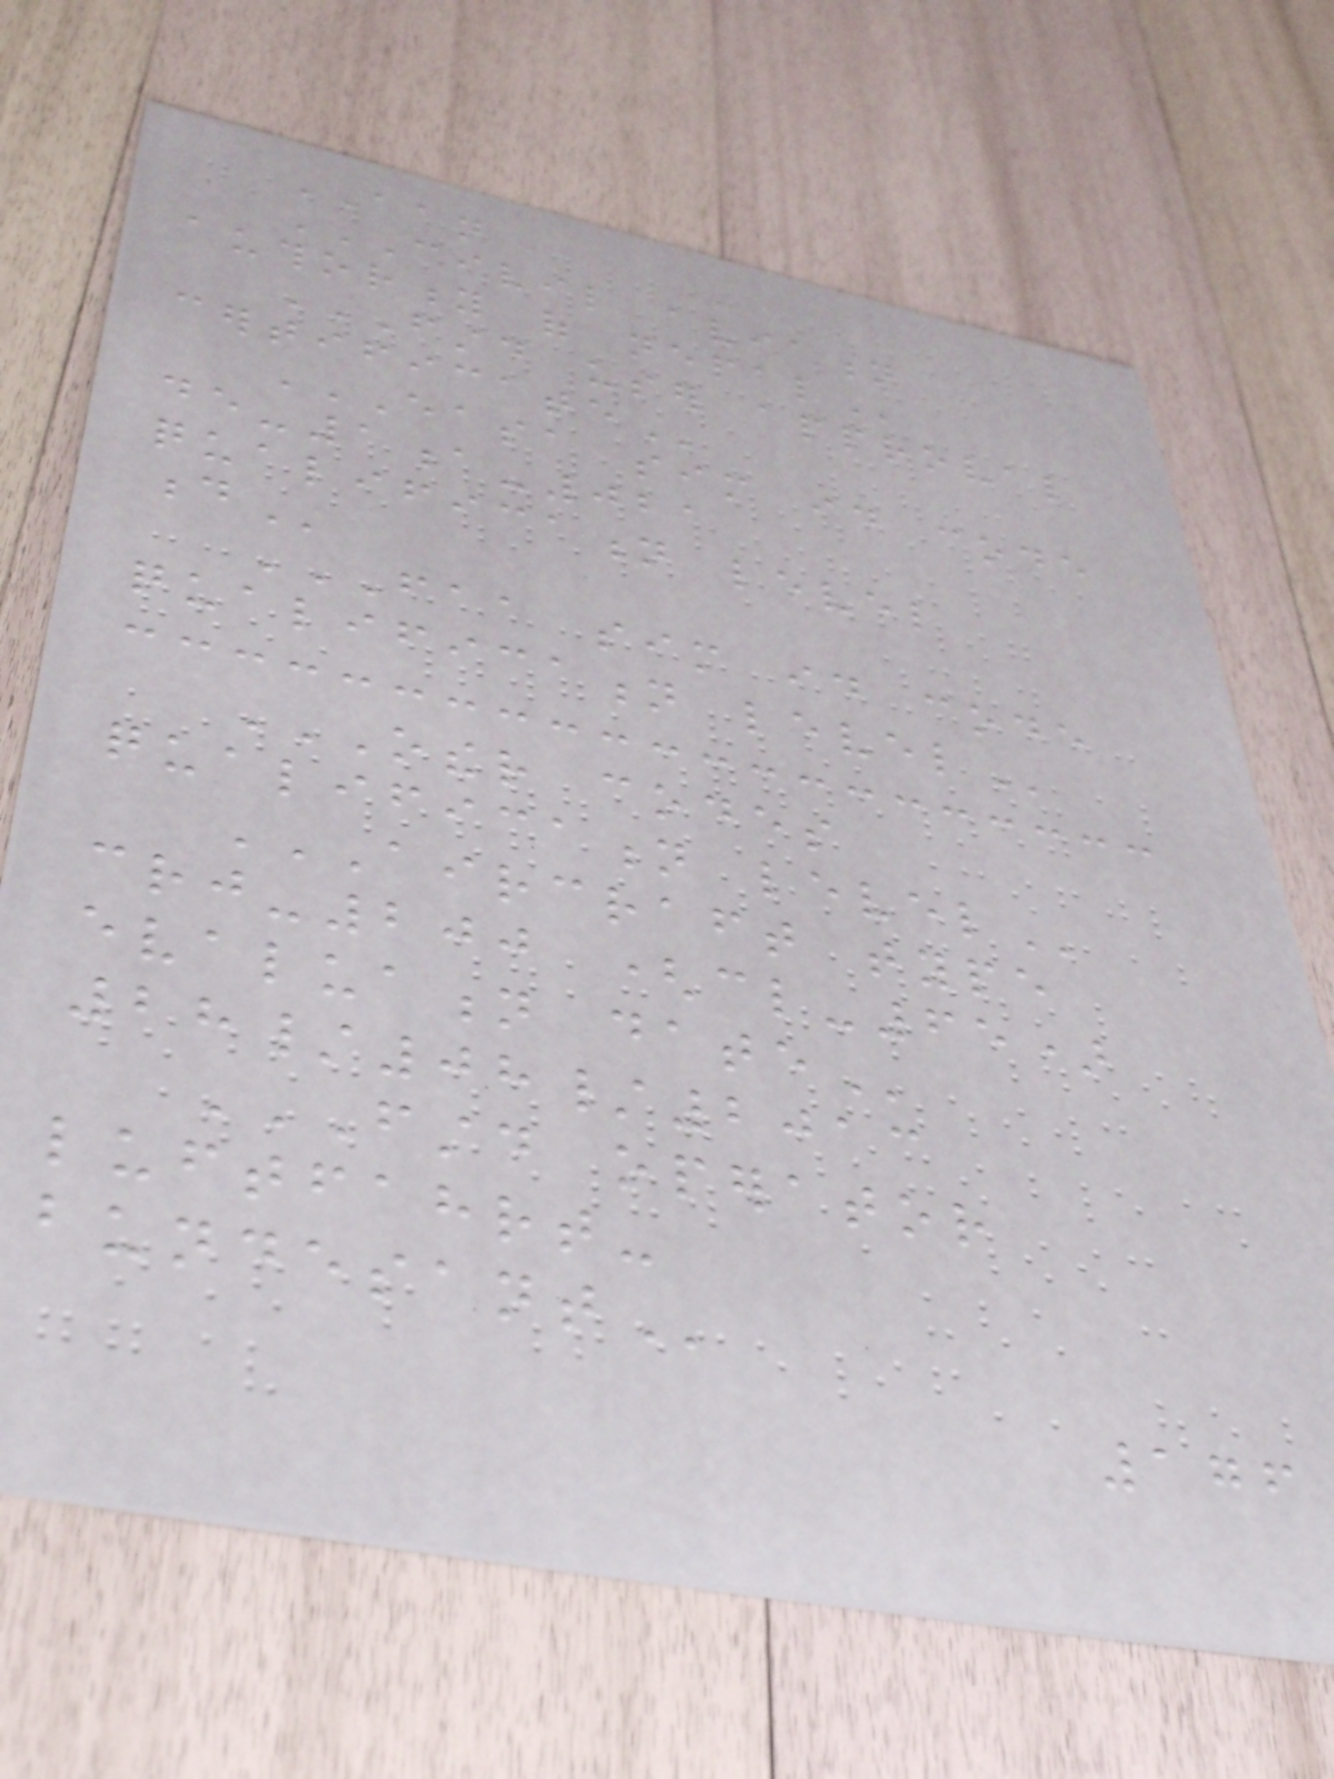AAN
CIVIL AVIATION
AUTHORITY OF NEPAL
FSTD USER APPROVAL
CERTIFICATE
EASA SIM ID CODE
DE-1A-021
QUALIFICATION LEVEL
D
FAA SIM ID CODE
QUALIFICATION LEVEL
OTHER CODES
QUALIFICATION LEVEL
AIRCRAFT TYPE
CRJ-200 (CL-65)
EVALUATION DATE
28/08/2013
FSTD OPERATOR
LUFTFAHRT-
BUNDESANT
176
